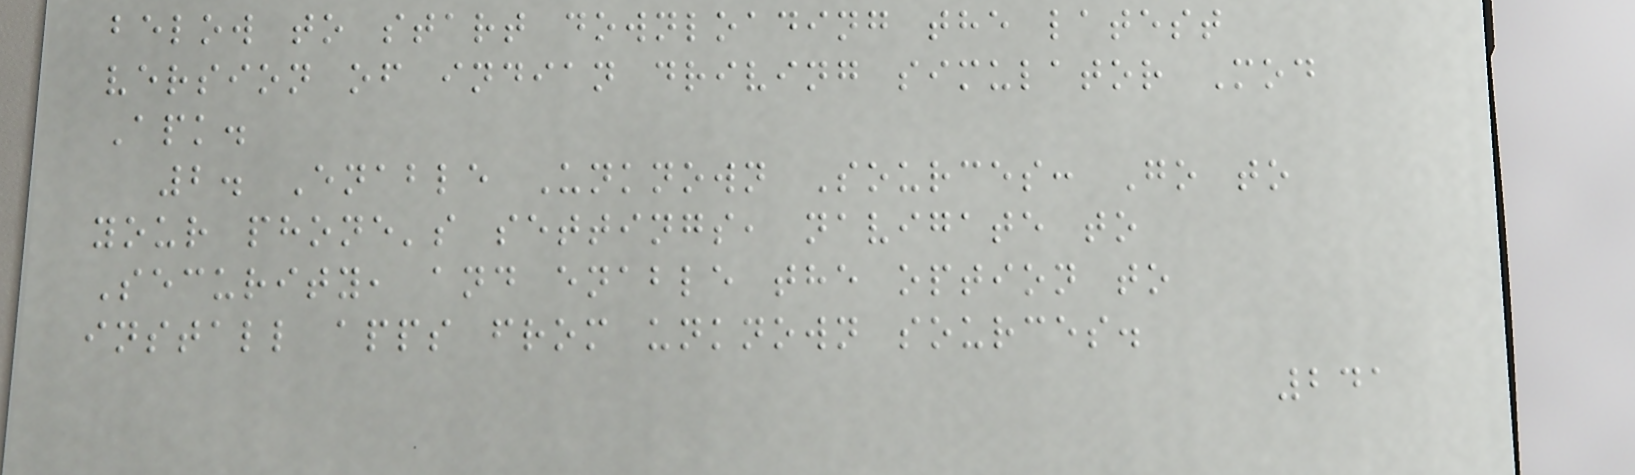below to start downloading the latest
version of indian driving simulator Mod
Apk.
2. Enable Unknown Sources: Go to
your phone's settings, navigate to
Security, and enable the option to
install apps from unknown sources.
241
